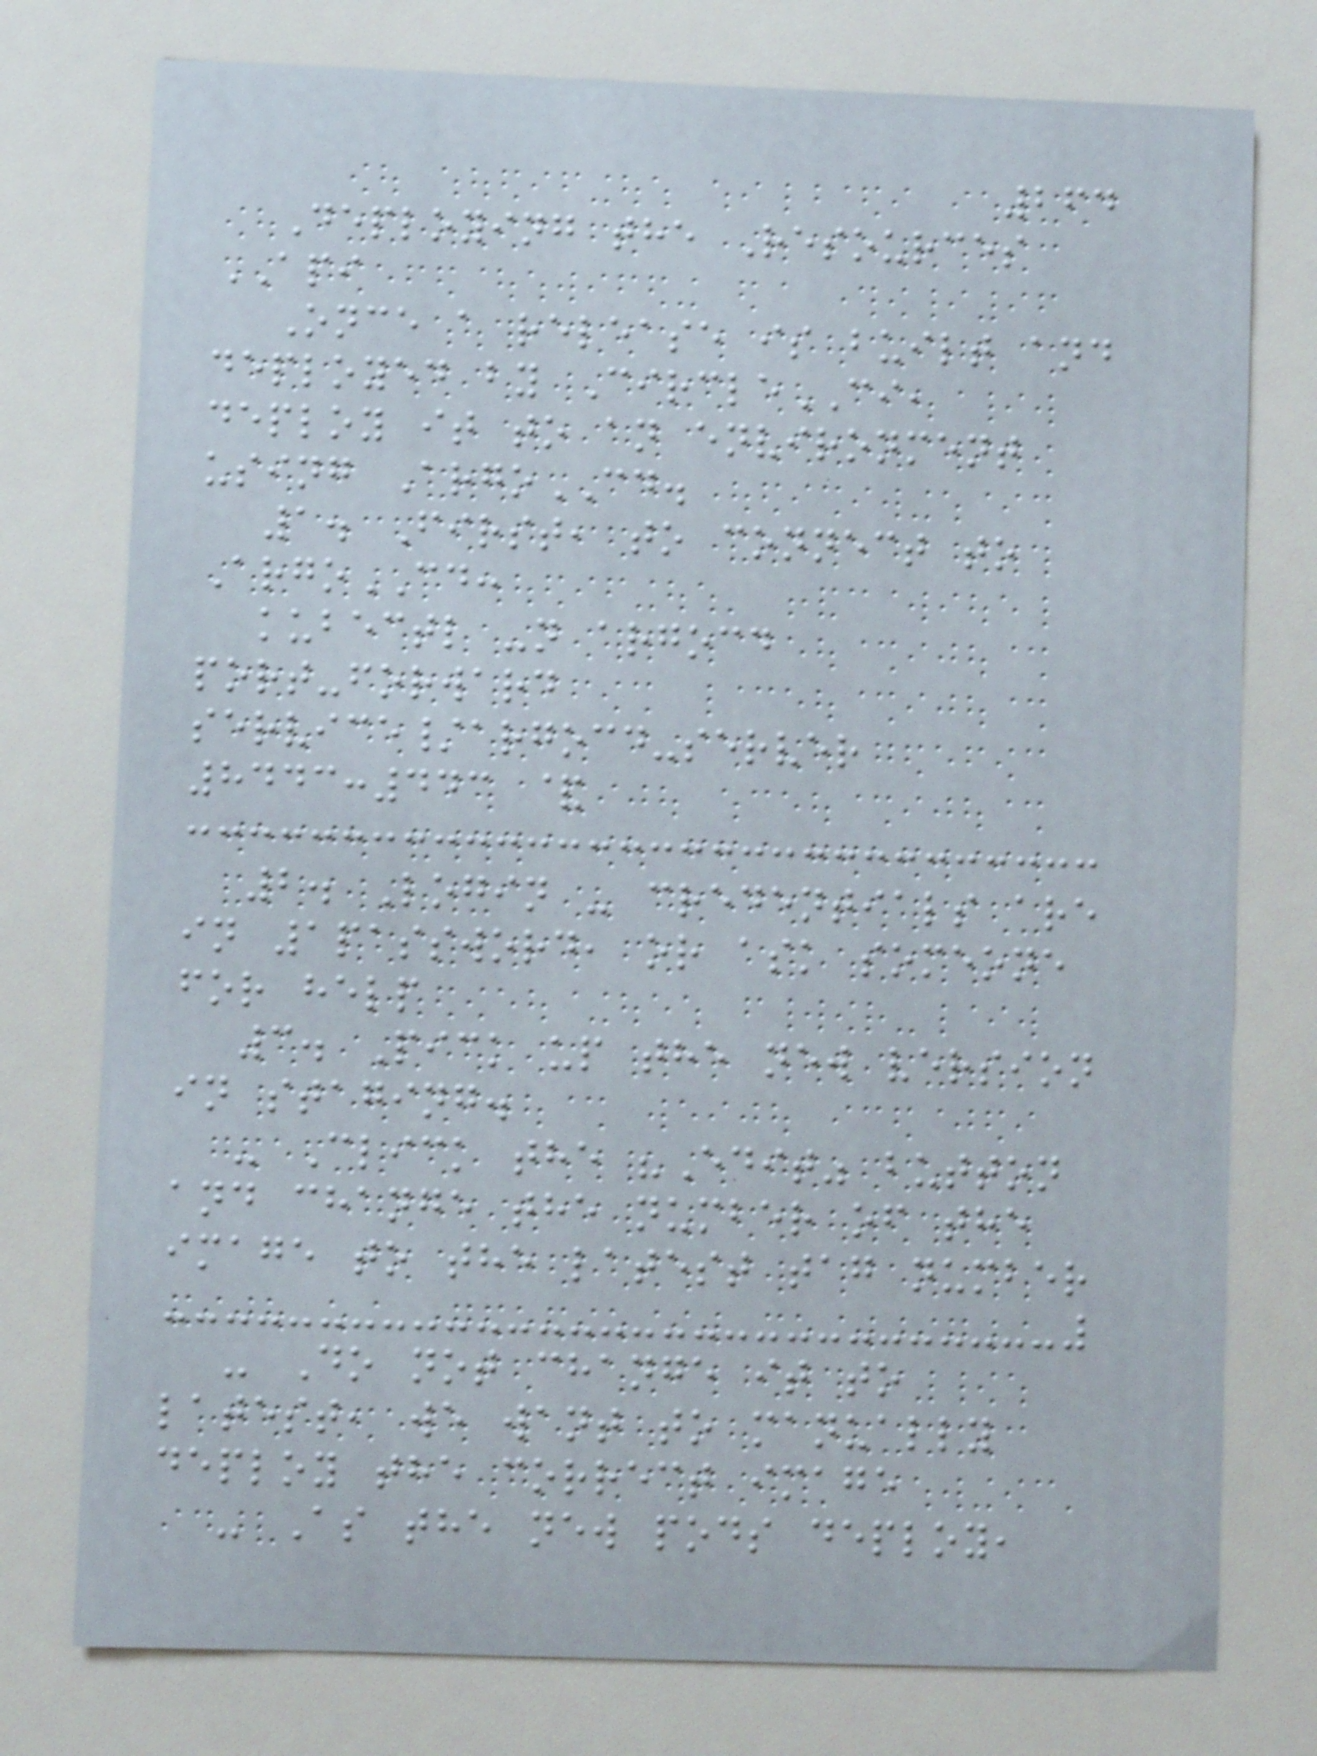264
Deploying the Resources
API
Once a release is built and
deployed by CircleCI,
deploy it to an environment
using ArgoCD.
1. First, to connect to
ArgoCD:
kubectl -n argocd
port-forward
service/argocd-server
8443:443 &
2. Login - credentials are
in 1password, or ask someone
for help
3. Pick up the new version
in staging.
- Click the "Edit" button
and change the number of the
image to the latest tag number
- Do not change it to
latest, we want to manually
deploy the correct image
- As the new pods deploy,
